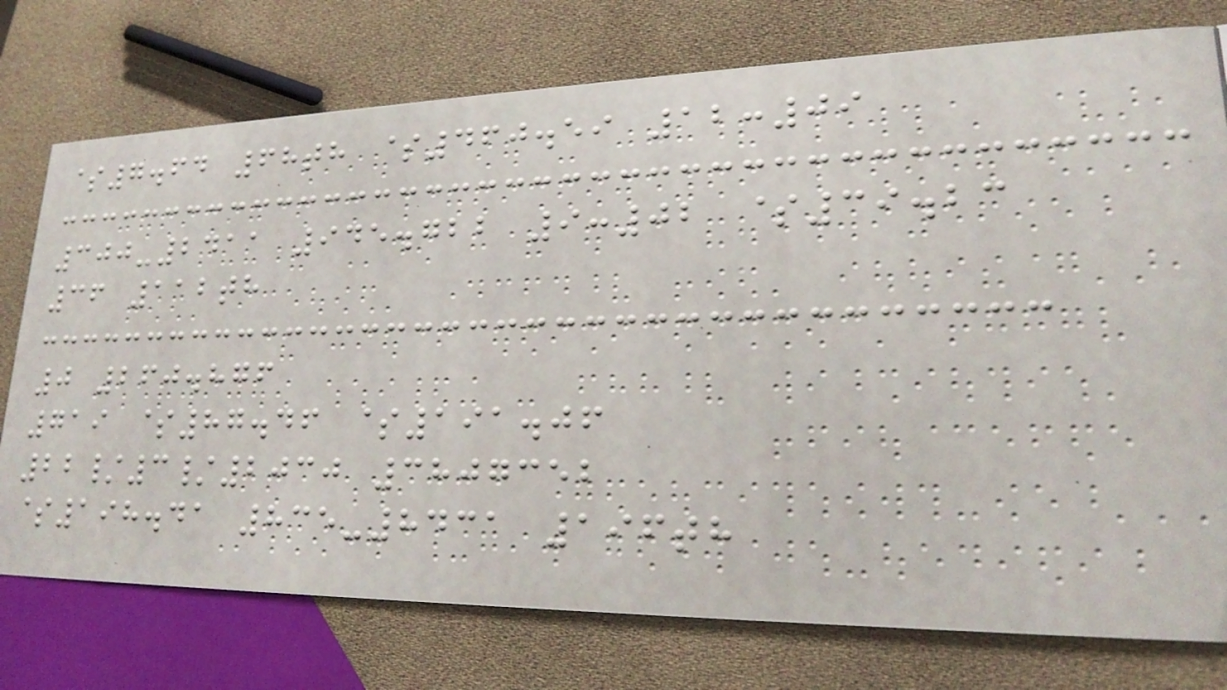$7.64 68th $460.59 12:09
300-2411 945.722 9:02 $39.23
36 112th
0 260.876
719 $87.46 $191.06
22/3/2030 3807352
$198.41 835-8431 196th
